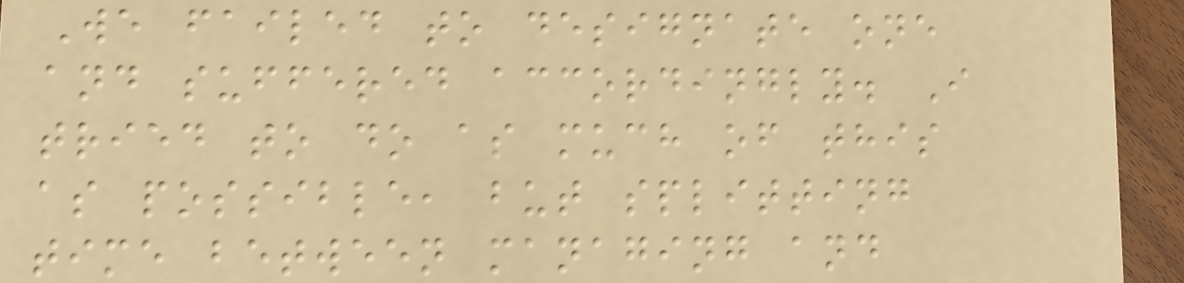We failed to designate one
and suffered accordingly. I
tried to do as much of this
as possible, but splitting
time between managing and
